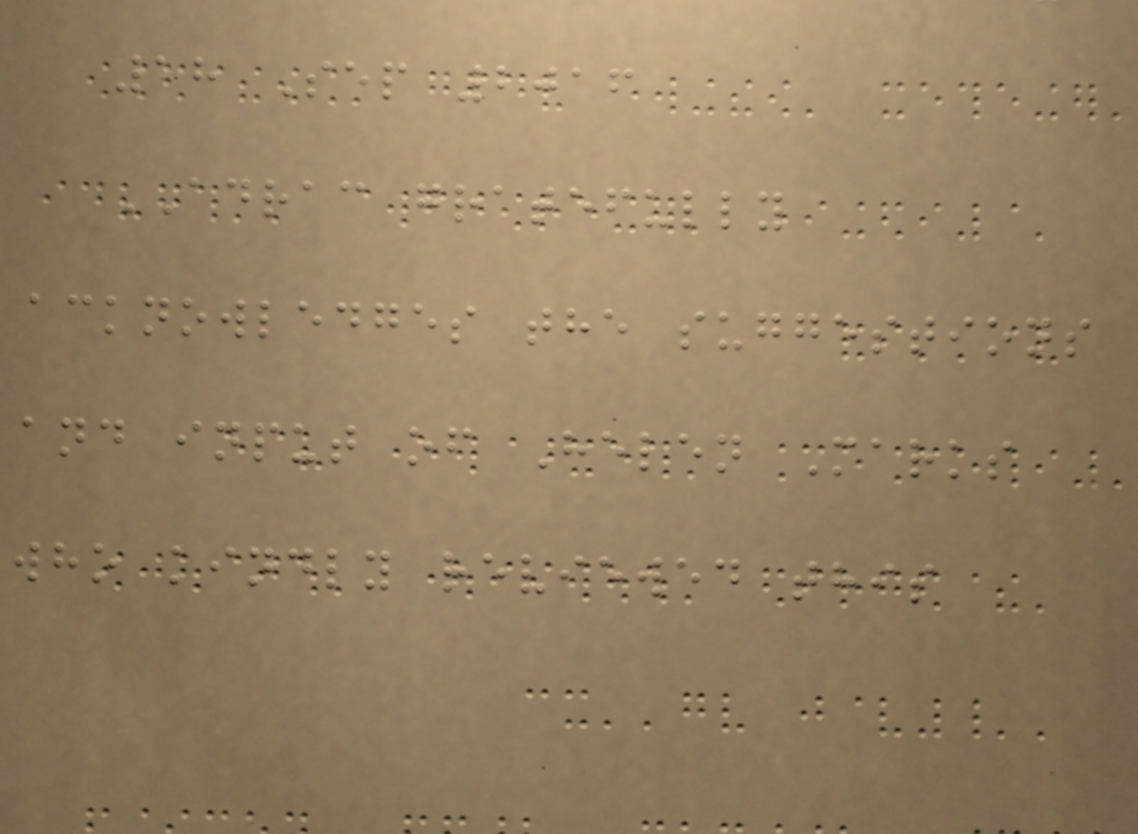18 Sep 2016
ADRAC gratefully
acknowledges the suggestions
and input of Helen Marks
who kindly reviewed this
